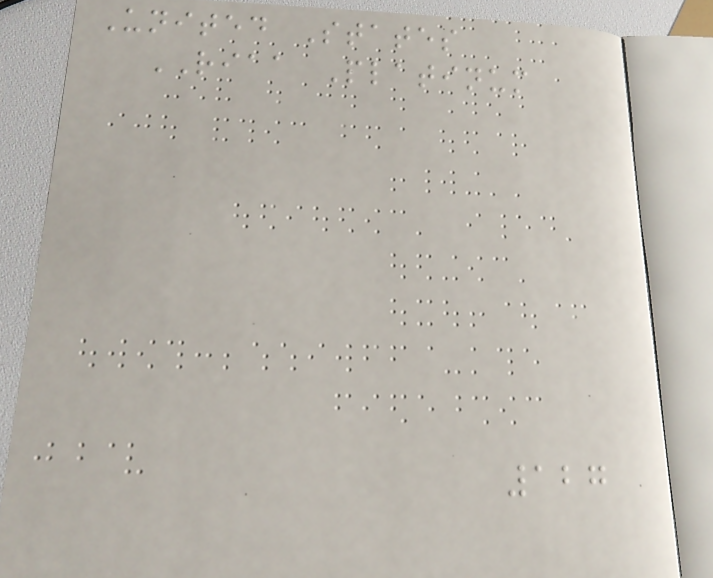United States
RIAA Platinum
127
